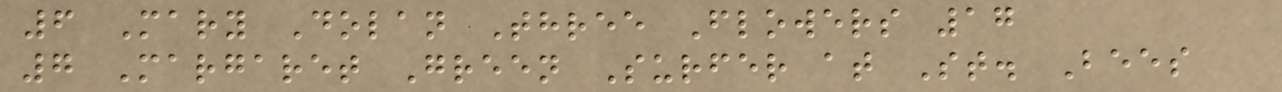6 Mary Dolan Three Flowers 17
7 Margaret Green Surfer at St. Bees
